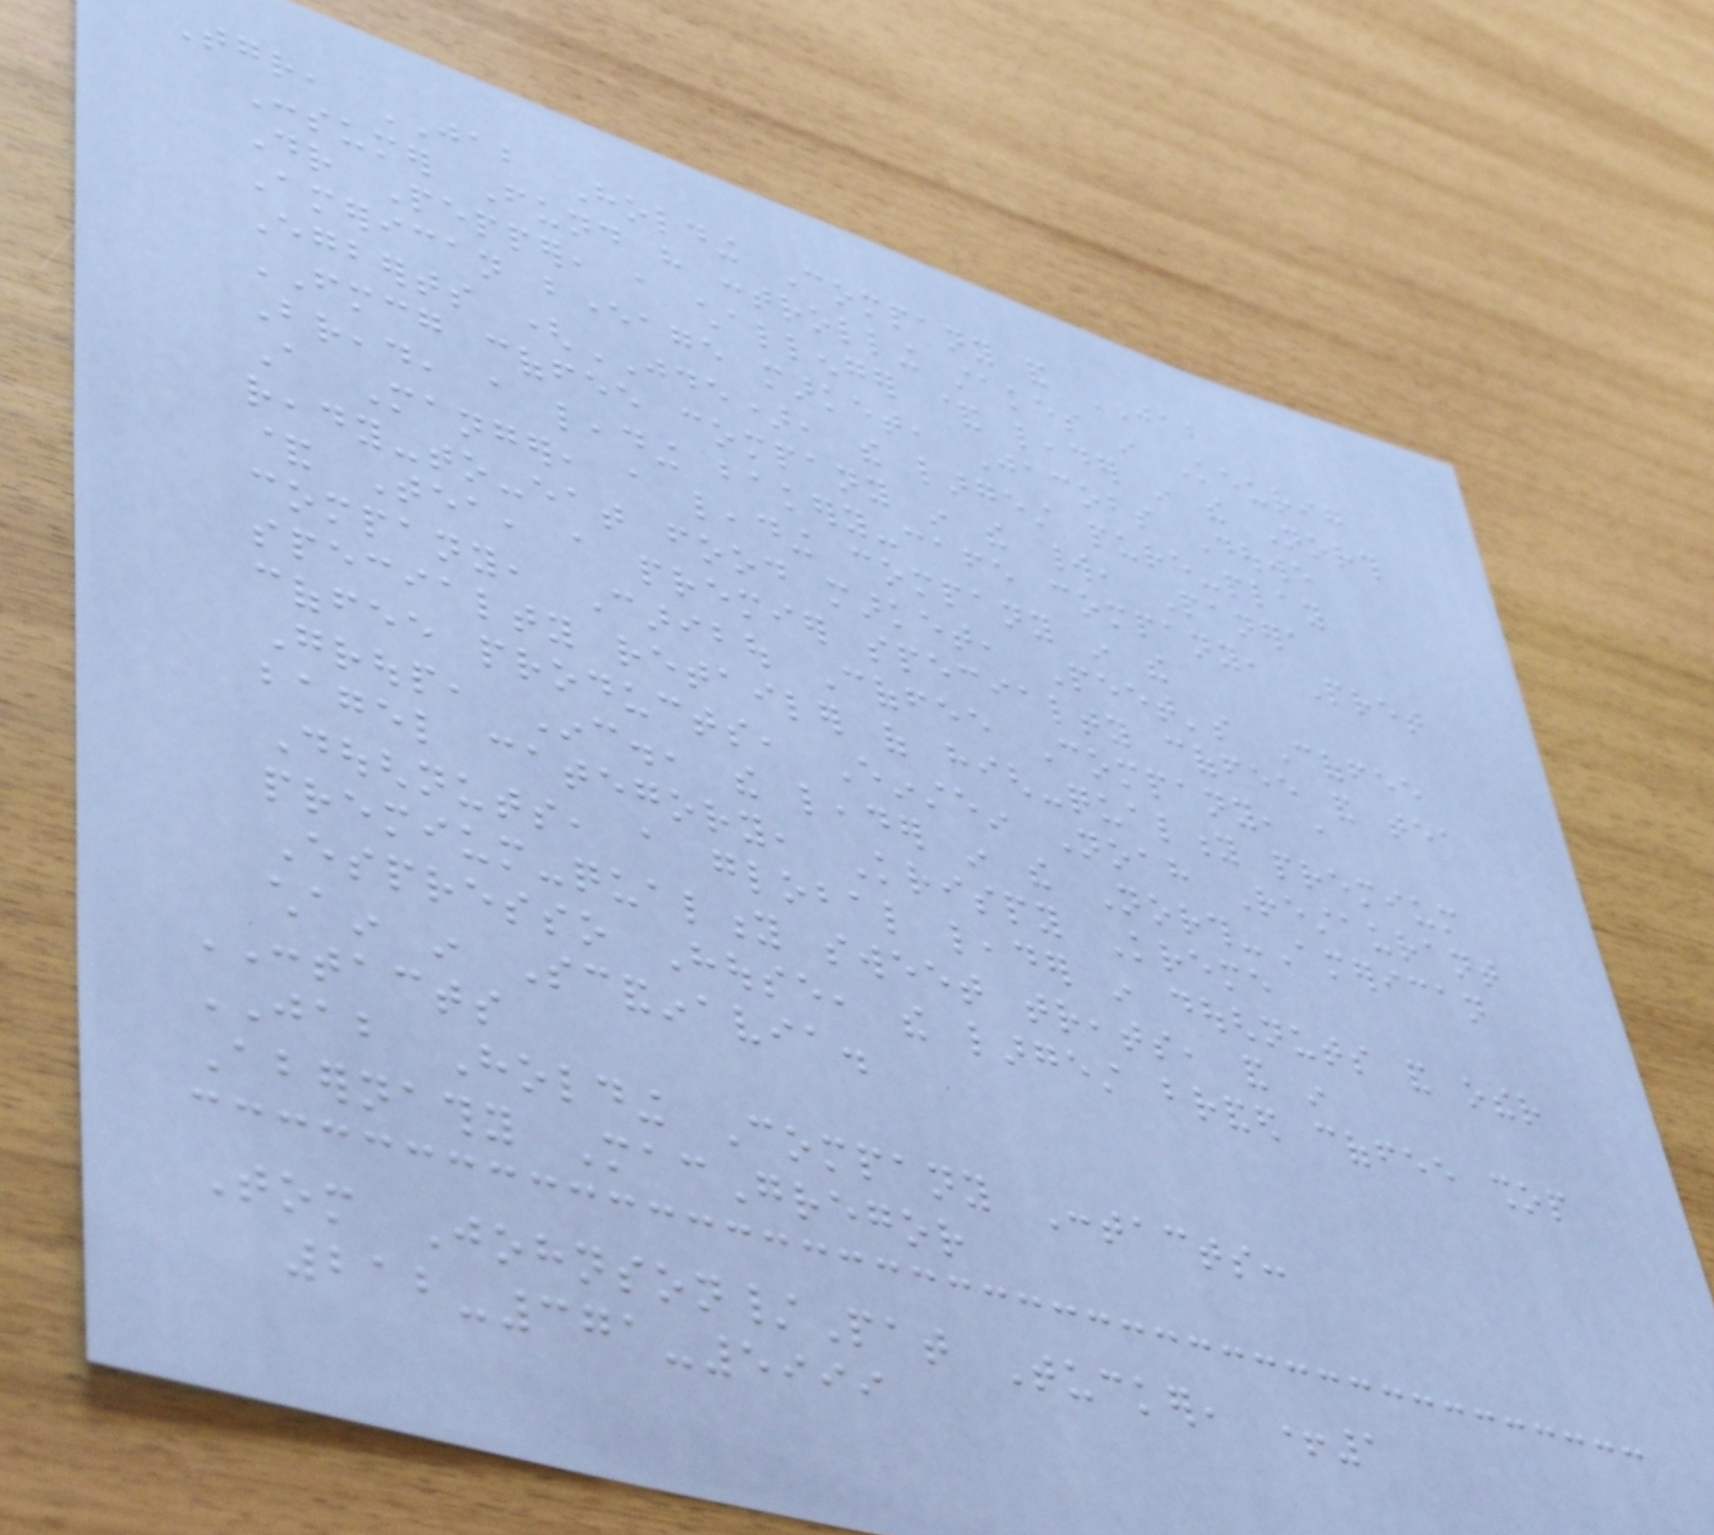Together, JAB Holding Company and JAB
Consumer Fund have controlling stakes in Keurig
Dr Pepper, a challenger & leader in the North
American beverage market, Jacobs Douwe
Egberts (JDE), the largest pure-play
FMCG coffee company in the world, Panera
Bread, a leading bakery-cafe company, Pret
A Manger, a leading company in the
ready-to-eat food market, Peet's Coffee
& Tea, a premier specialty coffee and tea
company, Caribou Coffee Company, a
specialty retailer of high-quality premium
coffee products, Einstein Noah Restaurant
Group, Inc., the leader in the North-American
bagel category, Krispy Kreme
Doughnuts, a global leader in doughnuts and other
premium-quality sweet treats, and in
Espresso House, the largest branded coffee shop
chain in Scandinavia.
CONTACTS
JAB Holding Company Contacts:
Abernathy MacGregor
Tom Johnson/Pat Tucker, +1
212-371-5999
